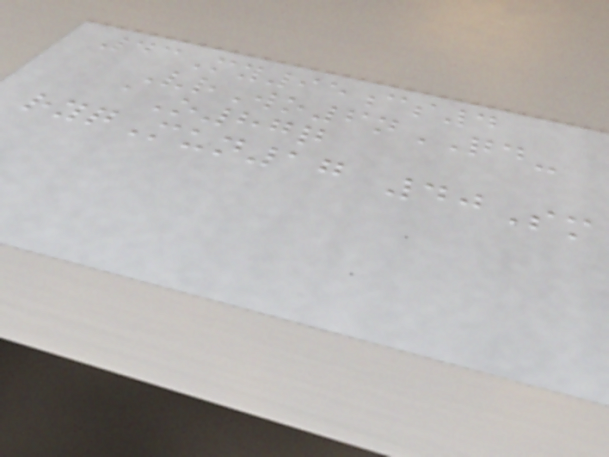43My95cs4
VrWo6nQD-
aO87q
ryqMun17 40Sm
